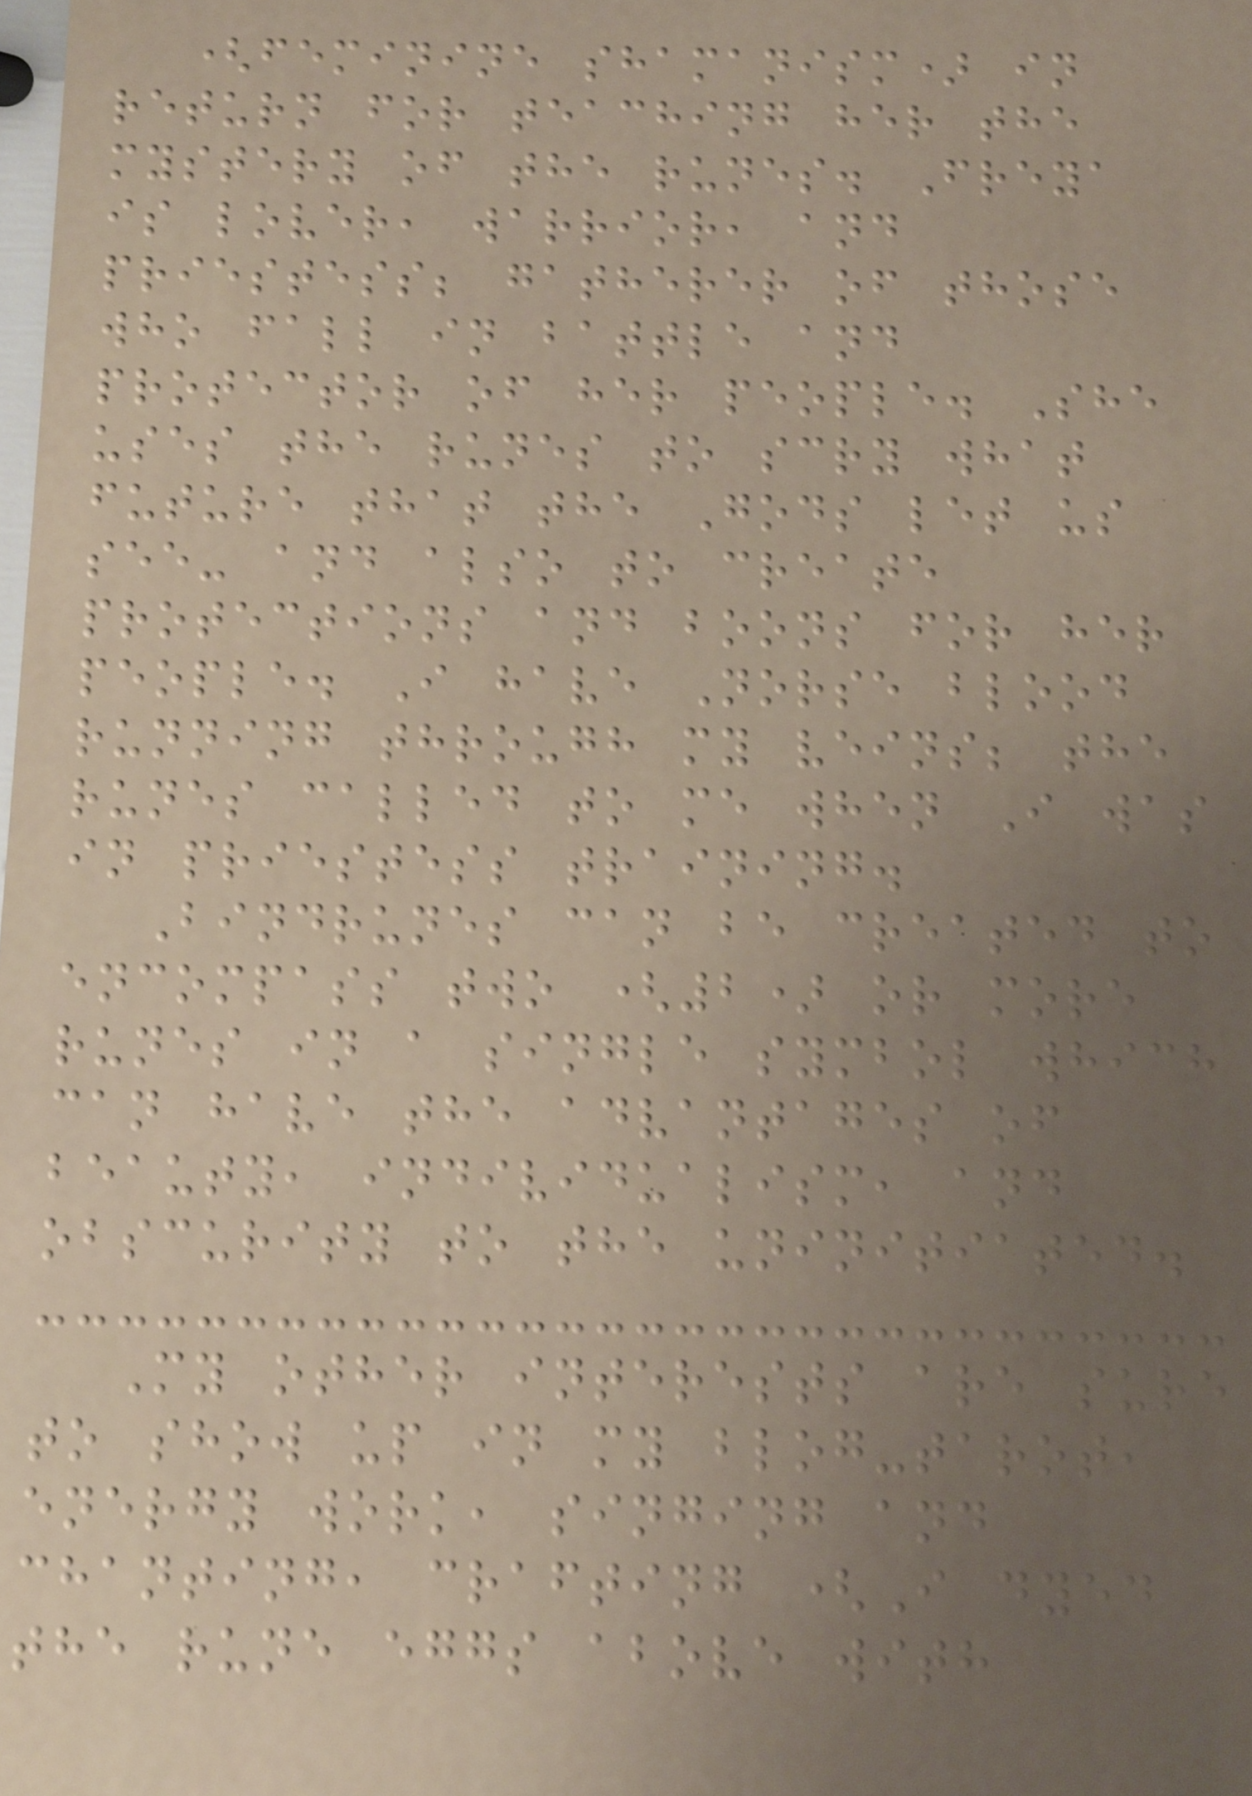(feminine shamanism) in
return for teaching her the
mystery of the runes. Freya
is lover, warrior, and
priestess; gatherer of those
who fall in battle and
protector of her people. She
uses the runes to scry what
future that the Gods let us
see- and also to create
protections and boons for her
people. I have Norse blood
running through my veins; the
runes called to me when I was
in priestess training.
Bindrunes can be created to
encompass two (2) or more
runes in a single symbol which
can have the advantages of
beauty, individualism, and
obscurity to the uninitiated.
My other interests are sure
to show up in my blog-tarot,
energy work, singing and
chanting, crafting (I dyed
the rune eggs above with
